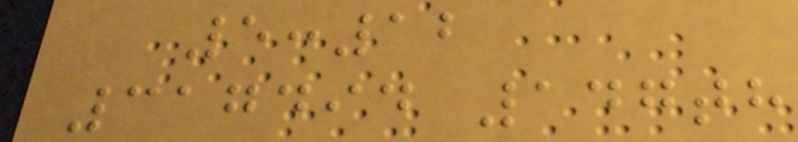5:12
317494 147th
